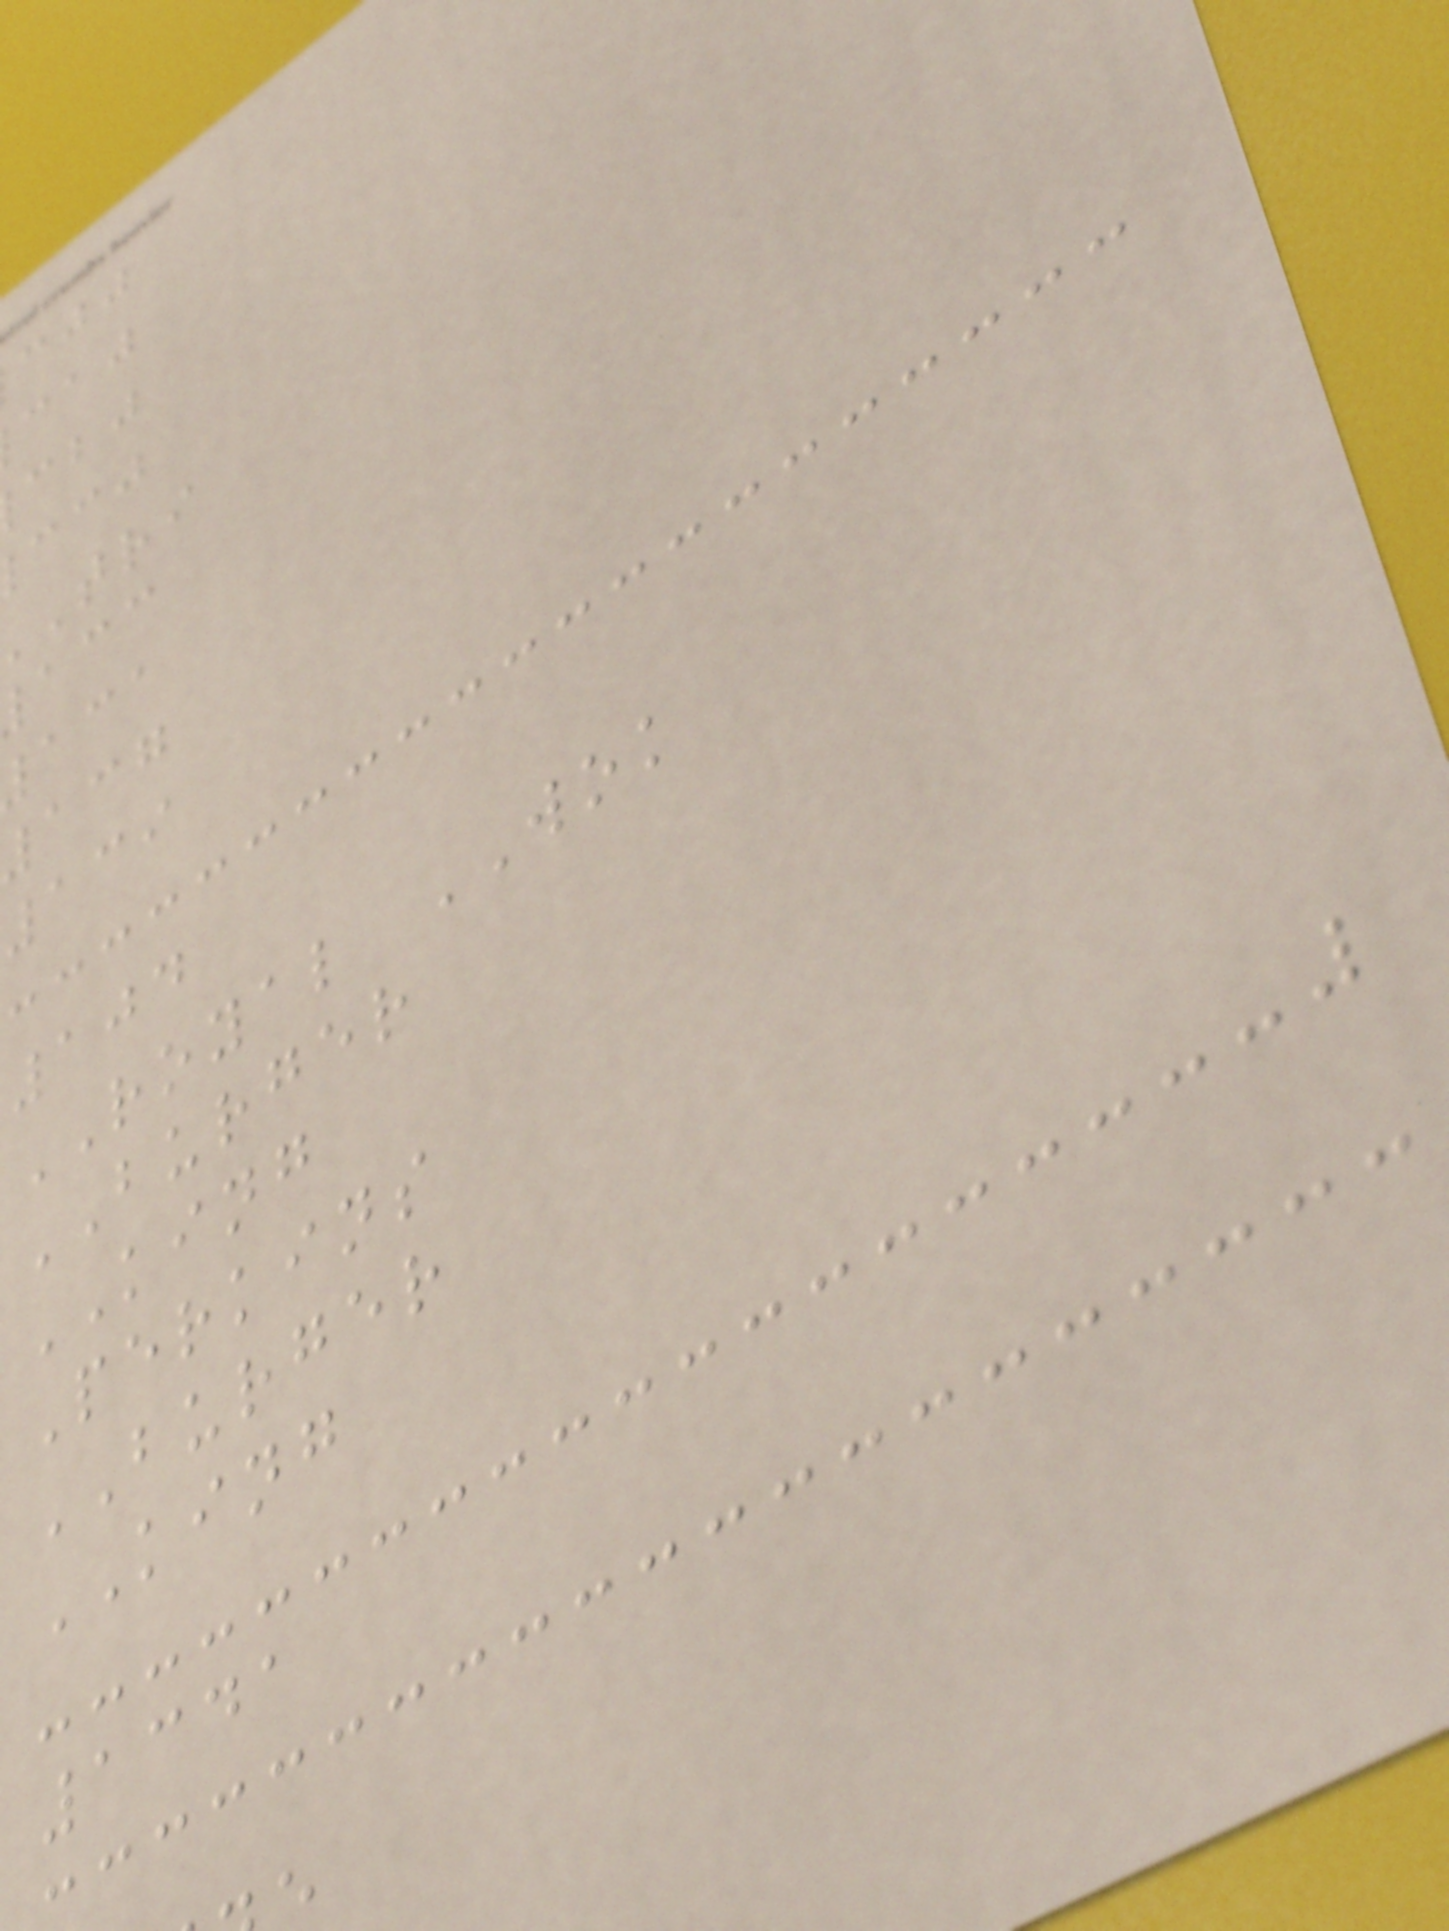139
104
ROYAL WOK
BURGER
KING
Perkins
BURGER
KING
1341
